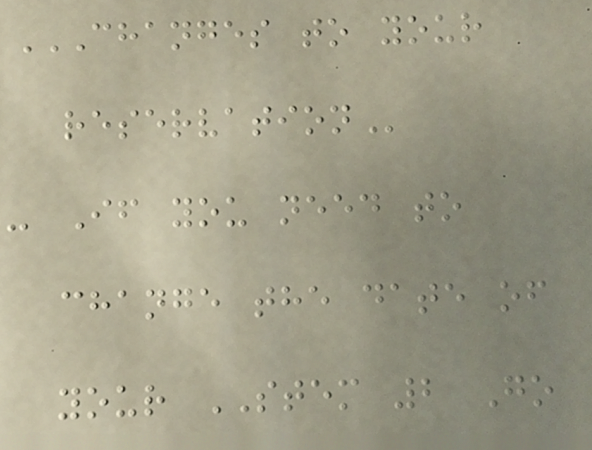CHANGES TO YOUR
RESERVATION
- If you need to
change the date of
your STEM 2 Go
